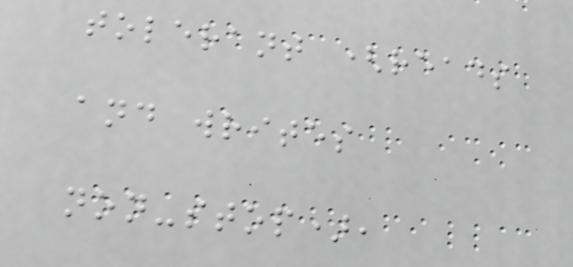tolerant (reads
and writes
non-stop),
